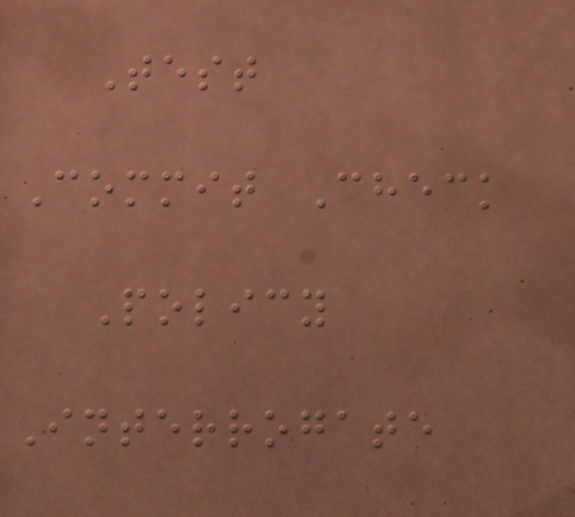Test
Commit Check
Policy
Interrogate
